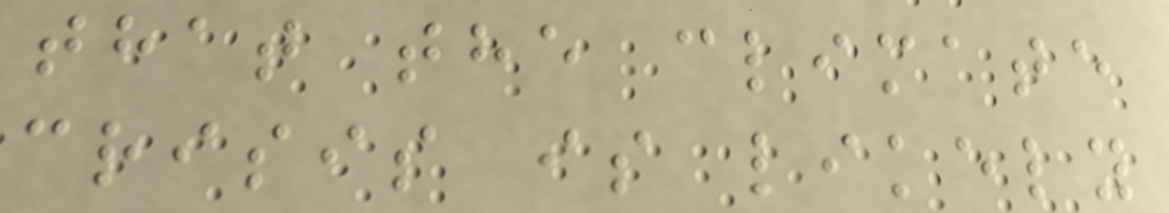that the climate
crisis is likely
